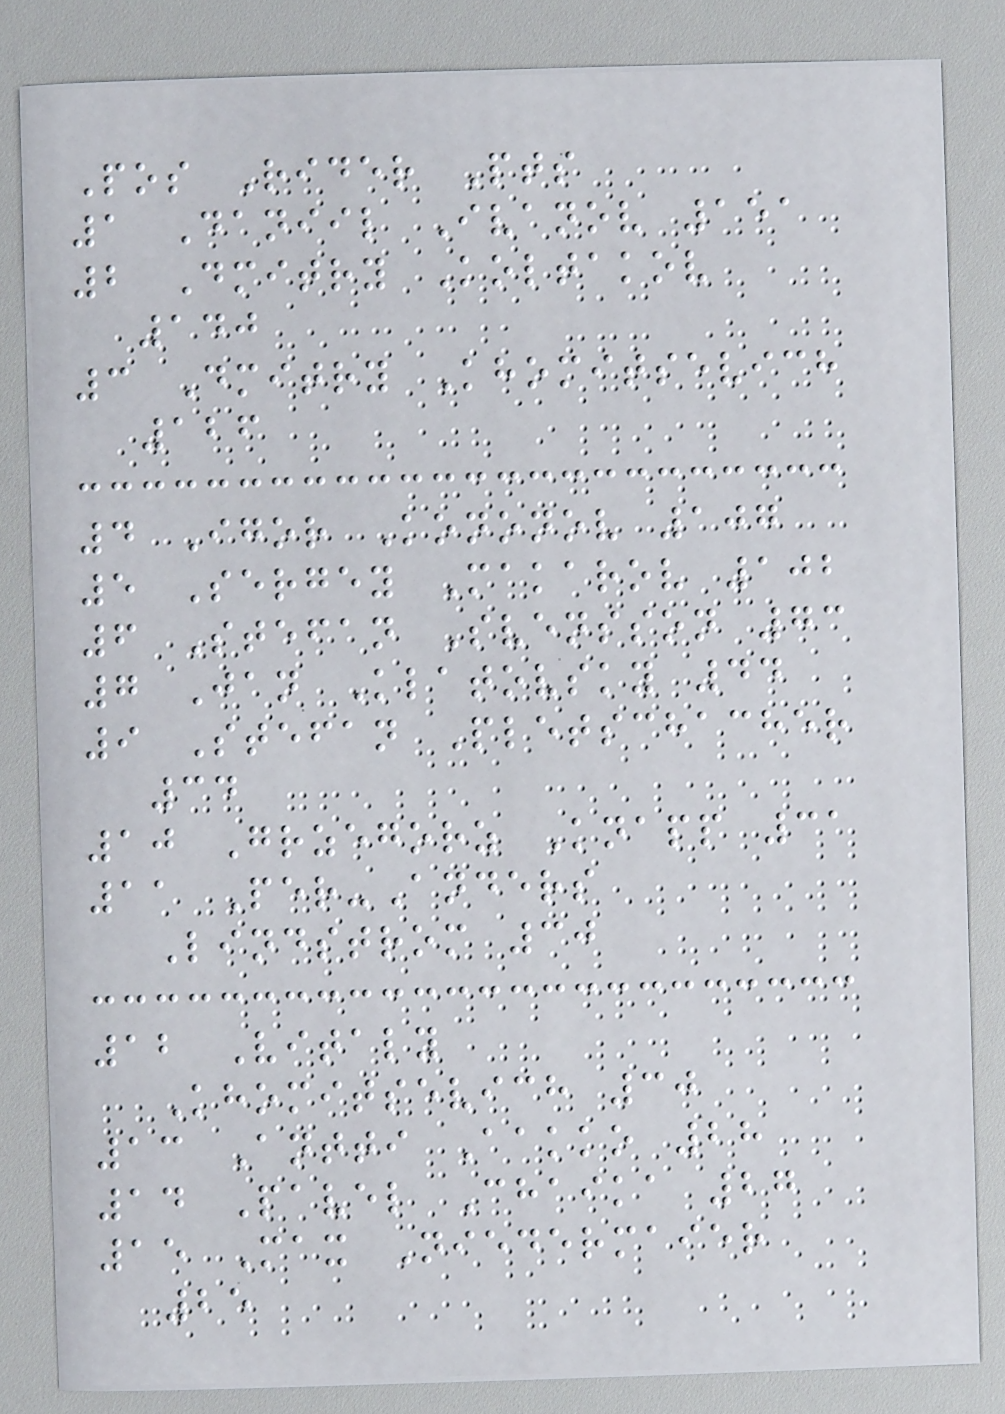Pos Rider Pts
1 Daniil Ivanov 151
2 Dmitry Koltakov
140
3 Dmitry Khomitsevich
126
4 Igor Kononov 107
5 Sergey Makarov 102
6 Stefan Svensson 73
7 Jan Klatovsky 44
9 Stefan Pletschacher
34
10 Grzegorz Knapp 31
11 Per-Anders
Lindstrom 30
12 Vitaly
Khomitsevich 30
13 Antti Aakko 28
14 Pavel Chaika 27
15 Max Niedermaier
25
